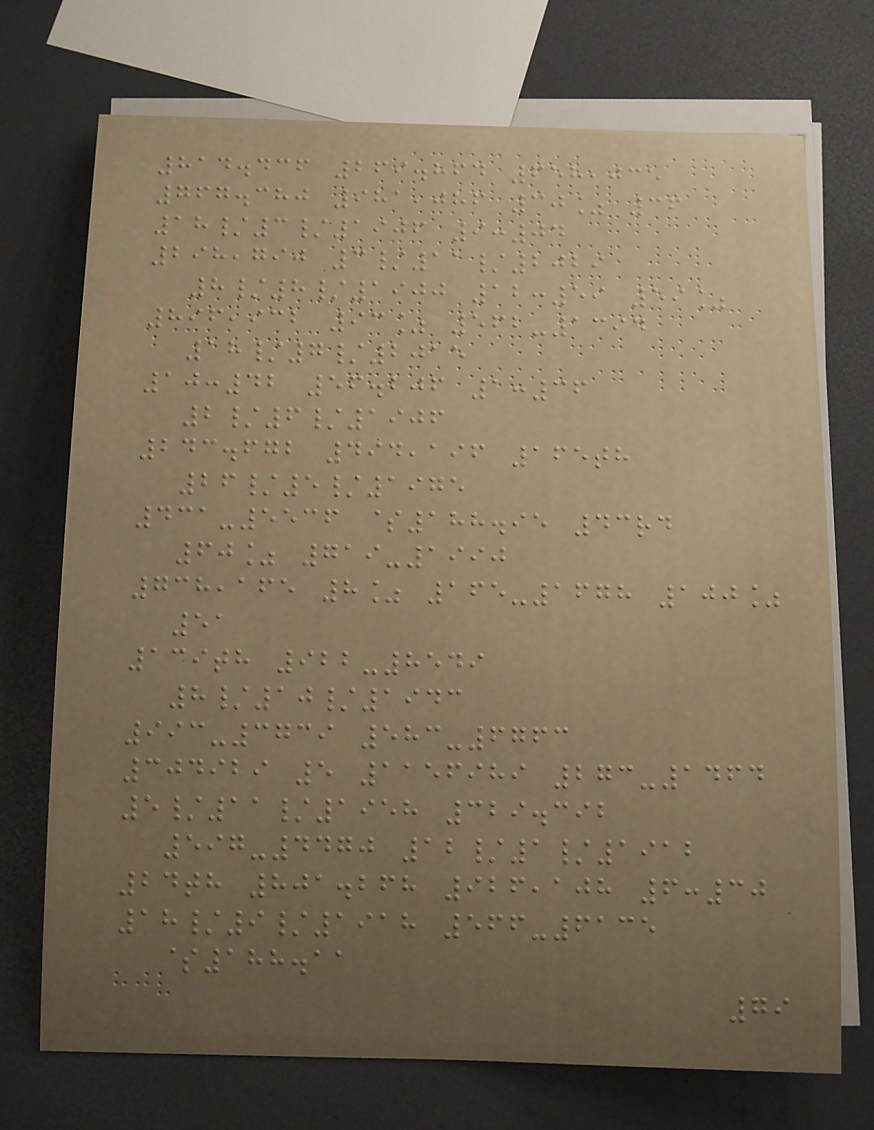814.436 269.864 658,035
767.380 981,086 30% 36
18/3/1906 9:04
298,790 3/11/2029
8/8/1900 12:59 59%
896,932 93% 562-1394
18/7/2015
10:42 56.206 1:36
2/6/1906
243.672 494,196 165th
26/5/1975
431-5536 $188.95 43rd
60% 719-1990
738,165 8% 165-1678 100%
51
139th 922-8549
8/10/1943
993-3739 583-6763
304929 5 1156989 273-1464
5/11/1958 329.392
597-4470 12/1/1912
24th 801.268 926,108 6:30
18/9/1918 566-6135
$188.11
79
